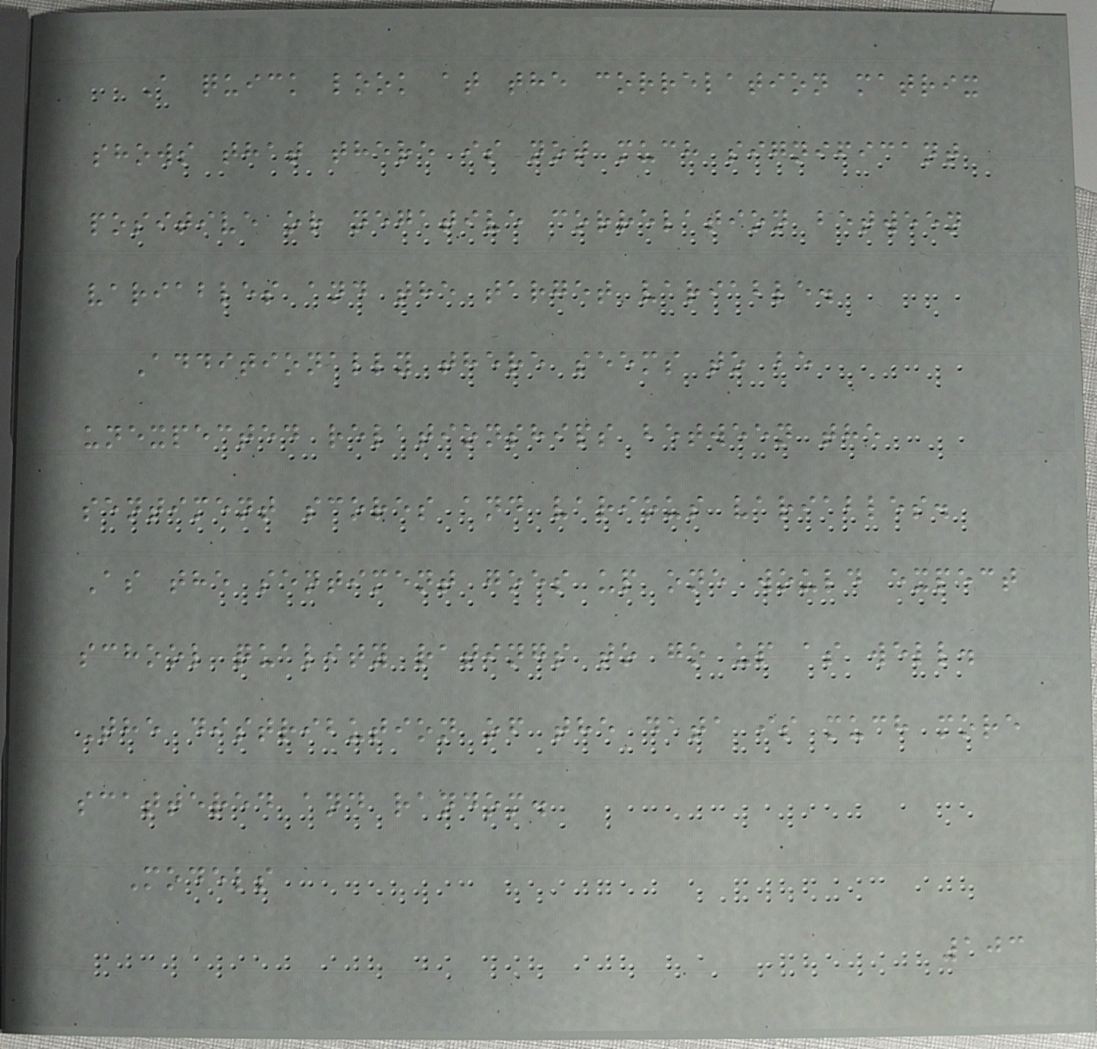A quick look at the correlation matrix
shows that there is not much significant
positive or negative correlation between
variables and the target variable.
Additionally there seems to be
unexpected relationships between the
sentiment scores and various variables.
As the sentiment goes up one would expect
school quality ratings to go up as well.
The distribution of the data is much more
scattered and random.
Models
103
